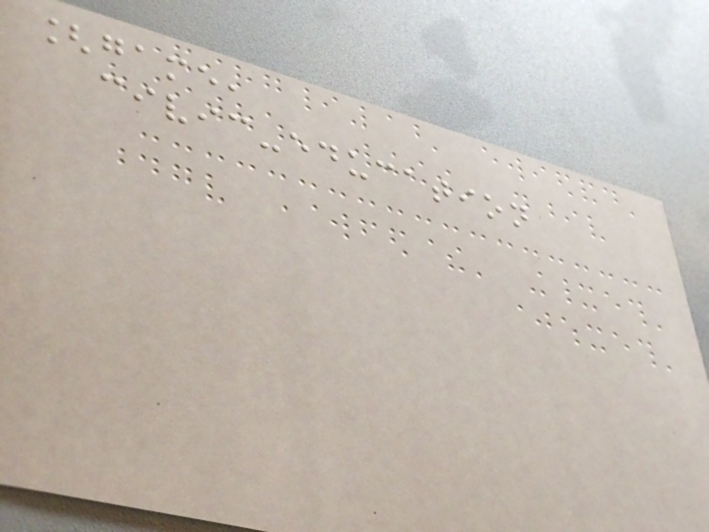[game,
civic-education
